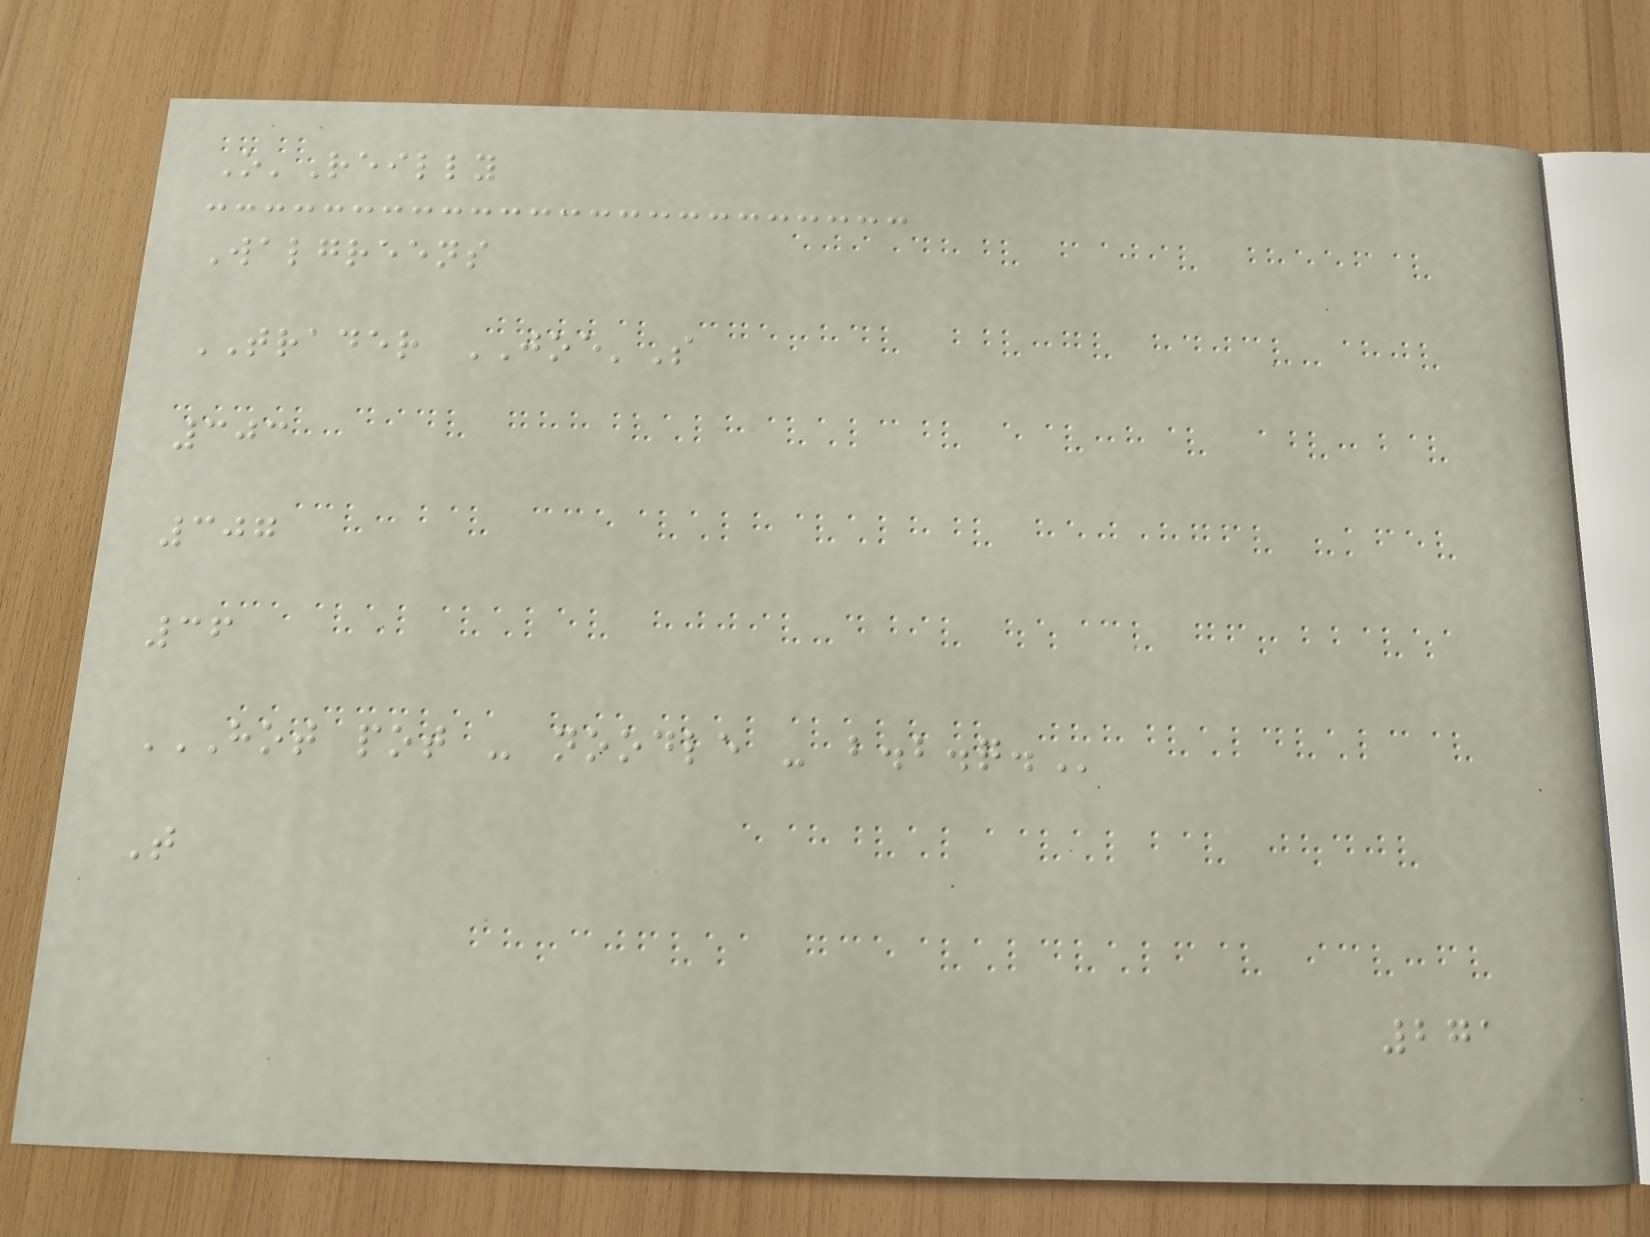O'Reilly
Walgreens
TRADER JOE'S
303
307
36
HOT POT - NOODLE - B.B.Q.
T
271
